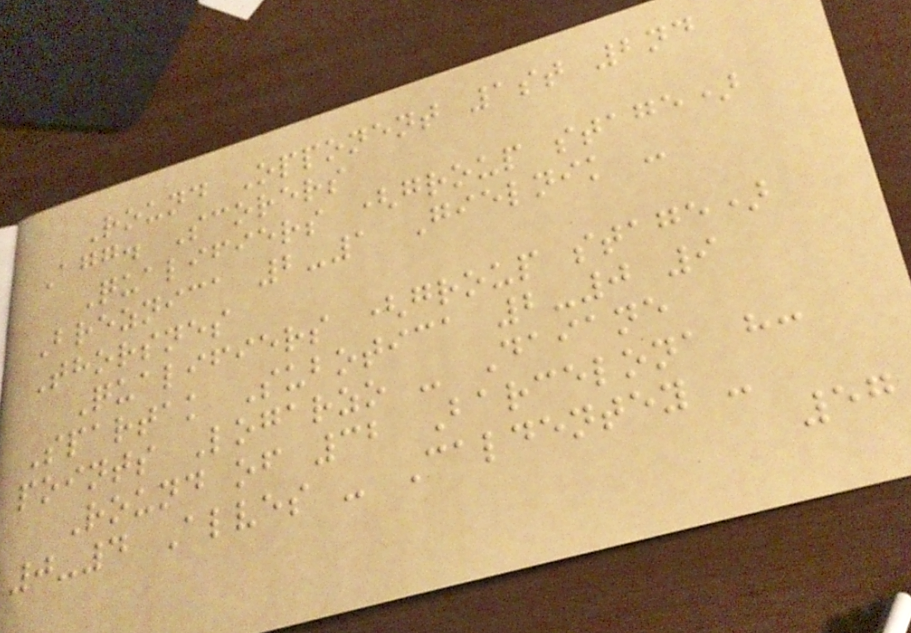Round Opponent 1st 2nd
Agg. Scorers
Qualifiers (group stage)
Breznica 2-1 Gielnik -
Thorsnes
Qualifiers (group stage)
Spartak Subotica 2-0 9
points Logarzo - Daiane
Round of 32 Barcelona h:
0-4 Alves - Caldentey -
57
